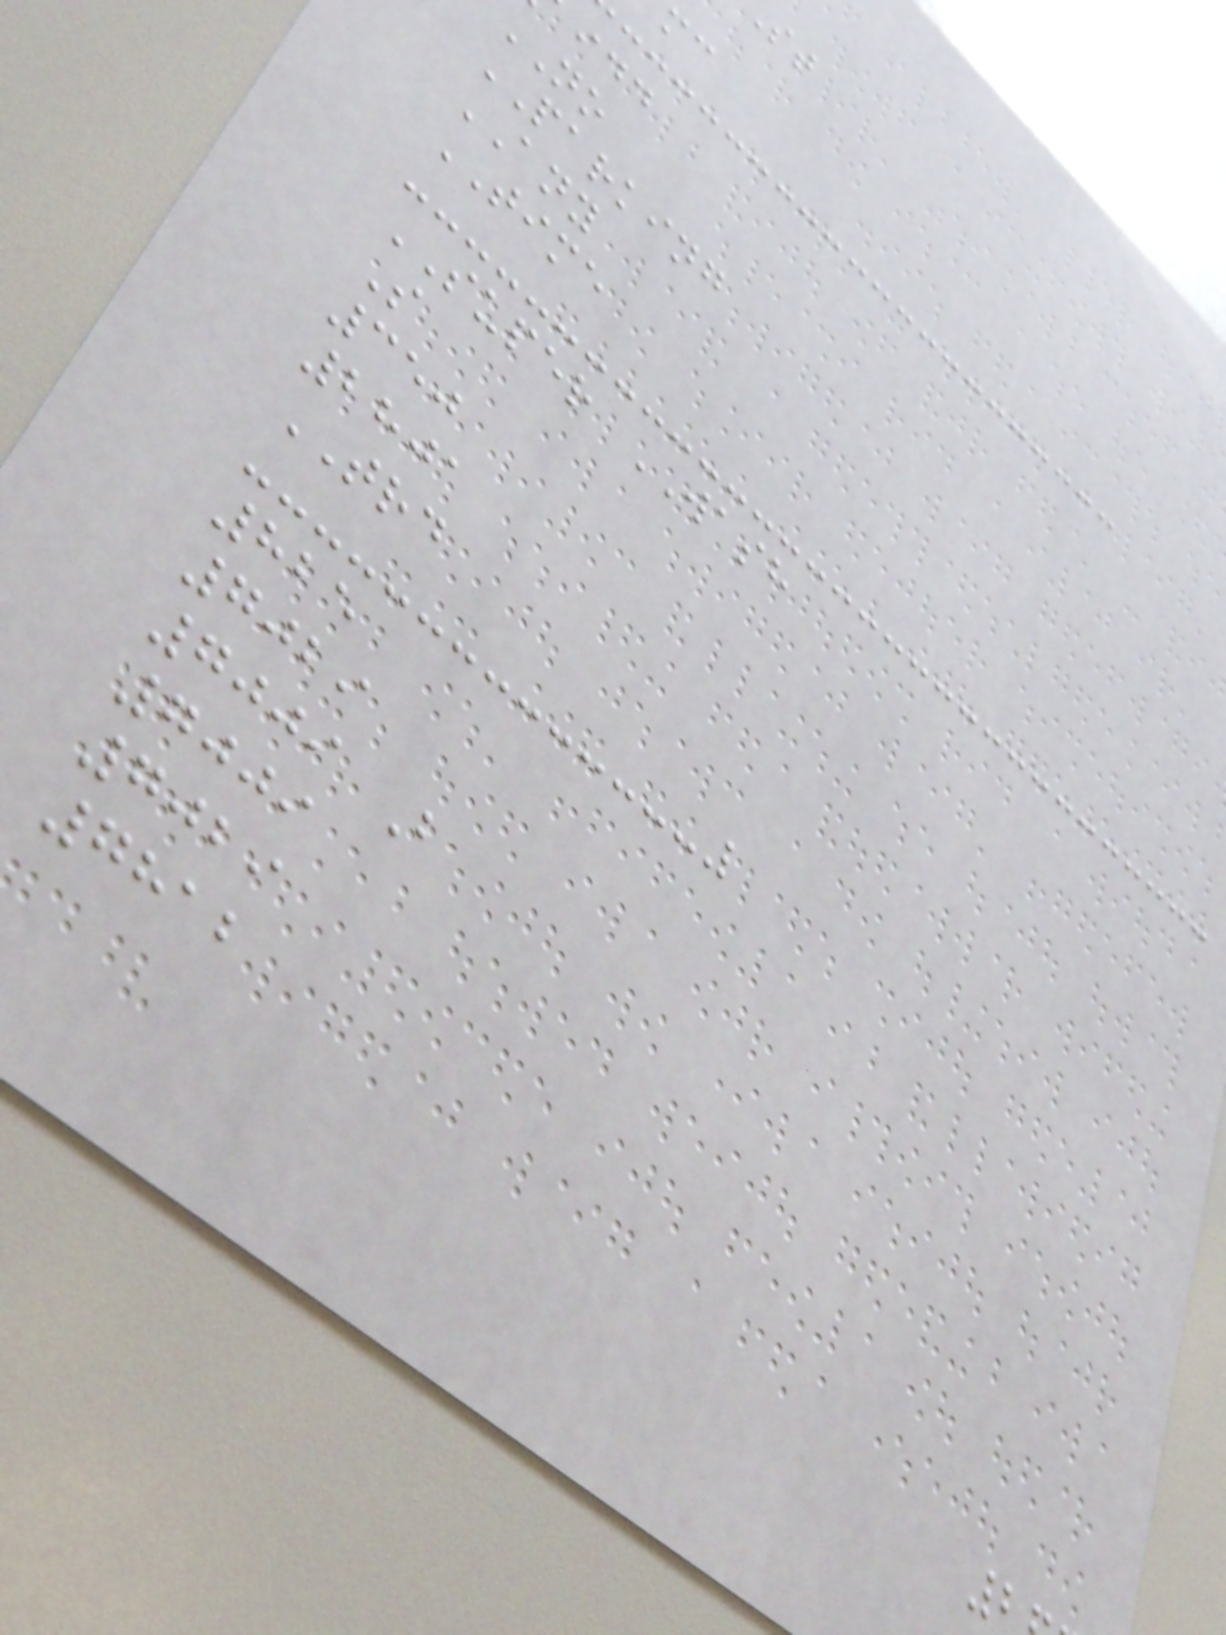NO
PARKING
ANY
TIME
SUPER WASH
S
350
2801
TRD
825
7029
7009 B
7009
7029
7812
